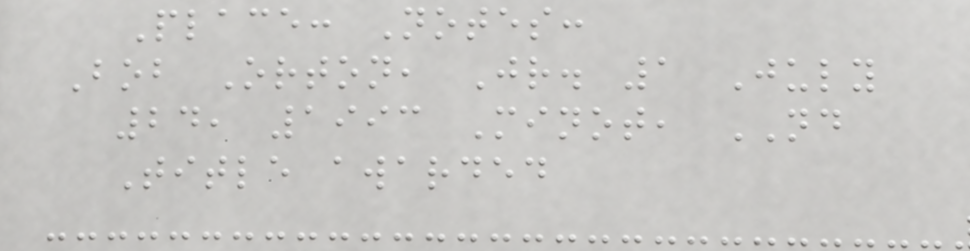Place: Notes:
Bob Orton, Jr. 1 July
24, 1993 Minot, ND
Title awarded
